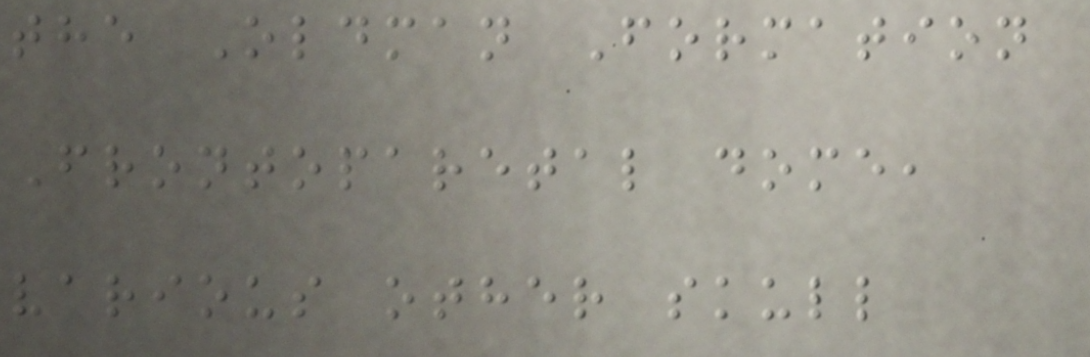the Oldman Formation
Frontoparetal dome,
various other skull
